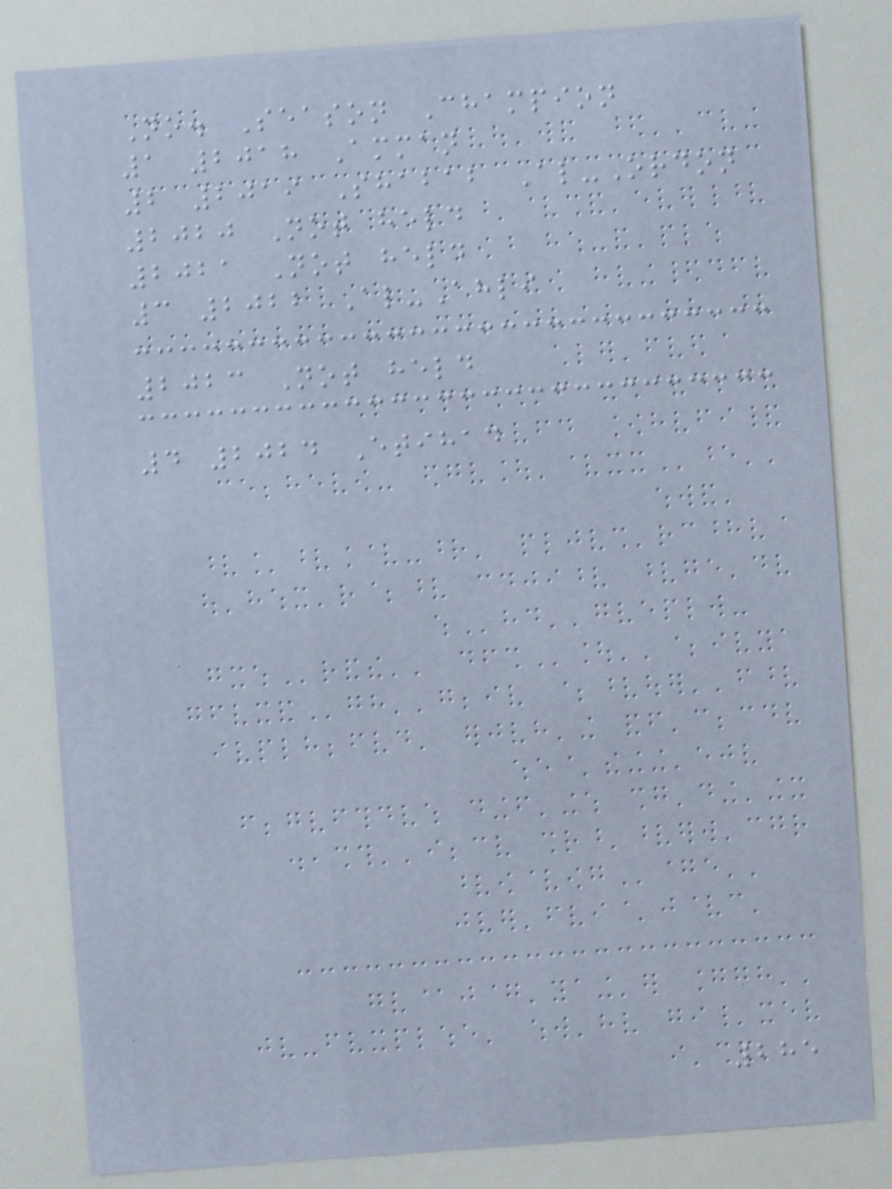No. Season Champion
1 2018 Amman
2 2019 Shabab Al-Ordon
2020 Not held
2021 Not held
3 2022 Al-Ahli
2023 Not held
4 2024 Etihad
285
